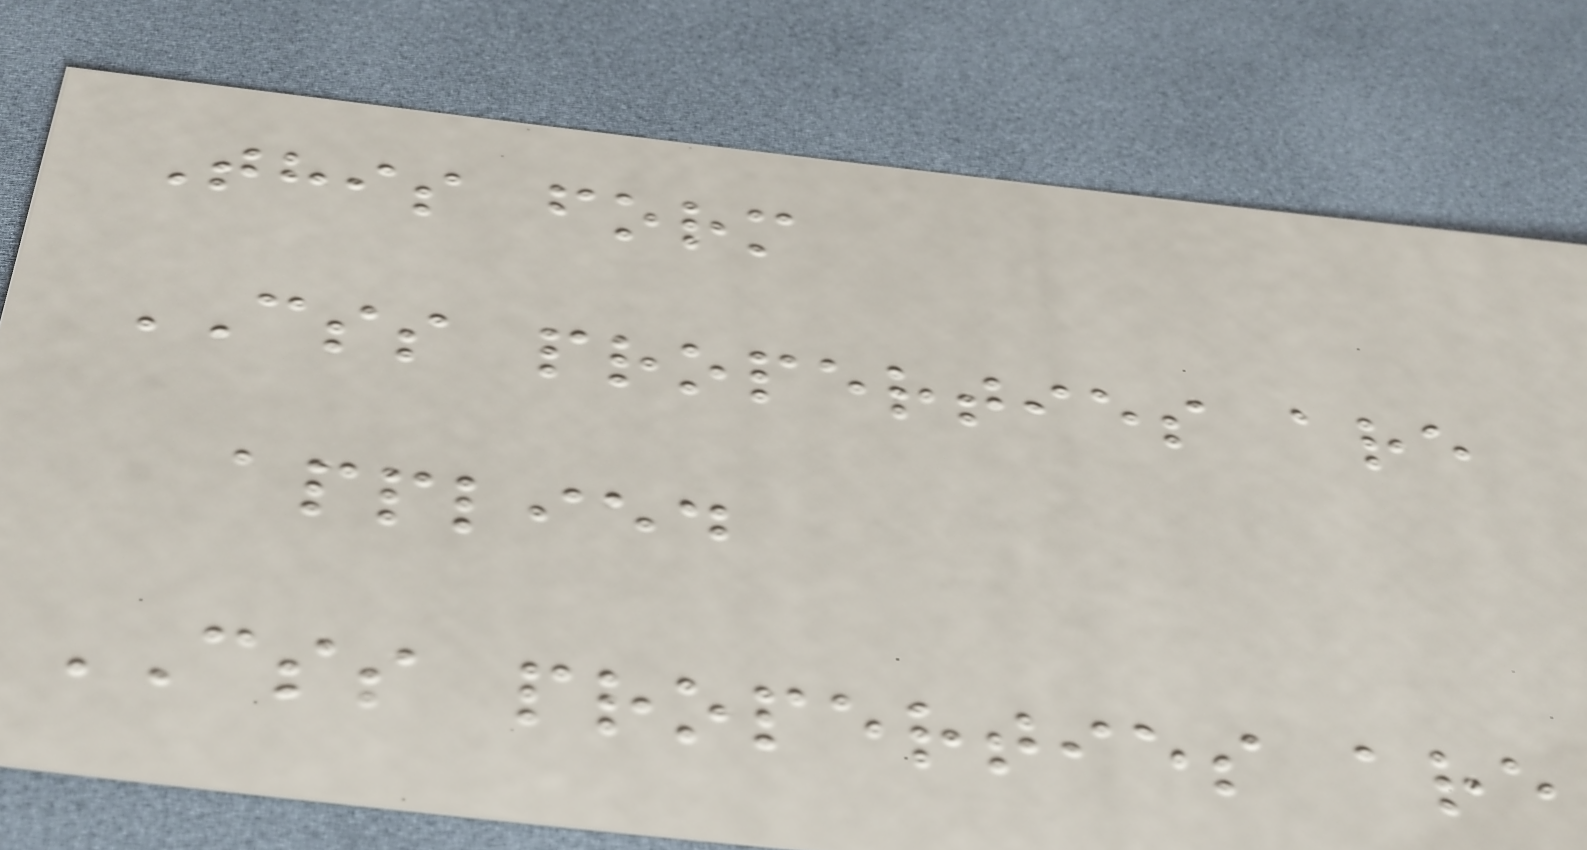This form
CSS properties are
applied
CSS properties are
